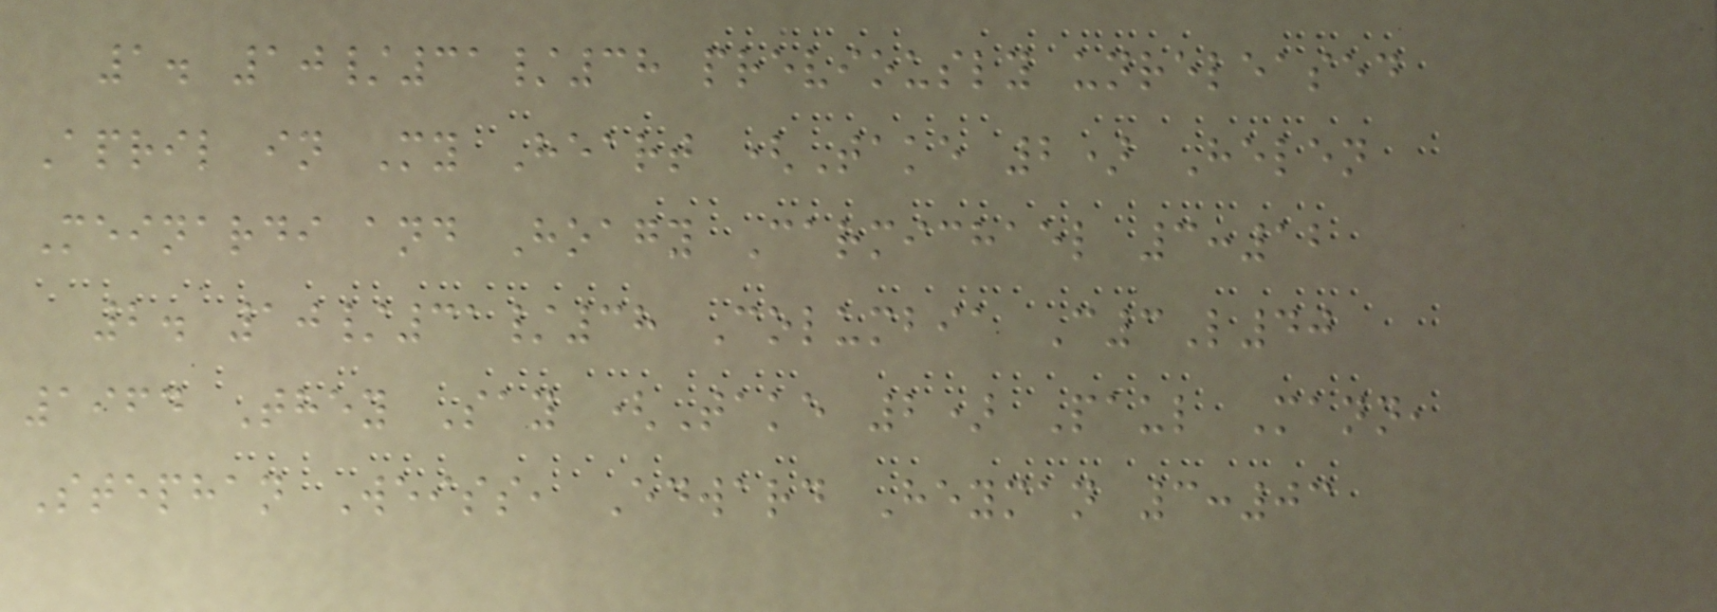1. 10/31/38 previously unreleased
April in My Heart (Take 2) Helen
Meinardi and Hoagy Carmichael 3:12
2. 10/31/38 Columbia C3L40
1964 They Say (Take 2) Paul Mann,
Stephan Weiss, Edward Heyman 3:03
